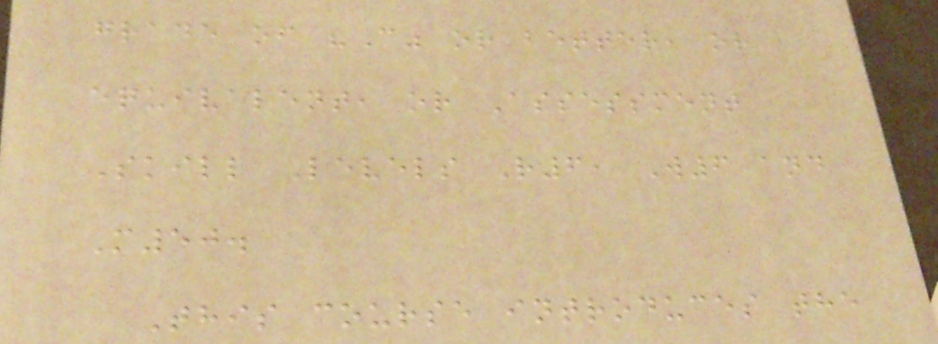grade of "C" or better, or
equivalent, or Assessment
Skill Levels R6, W6 and
M50.
This course introduces the
